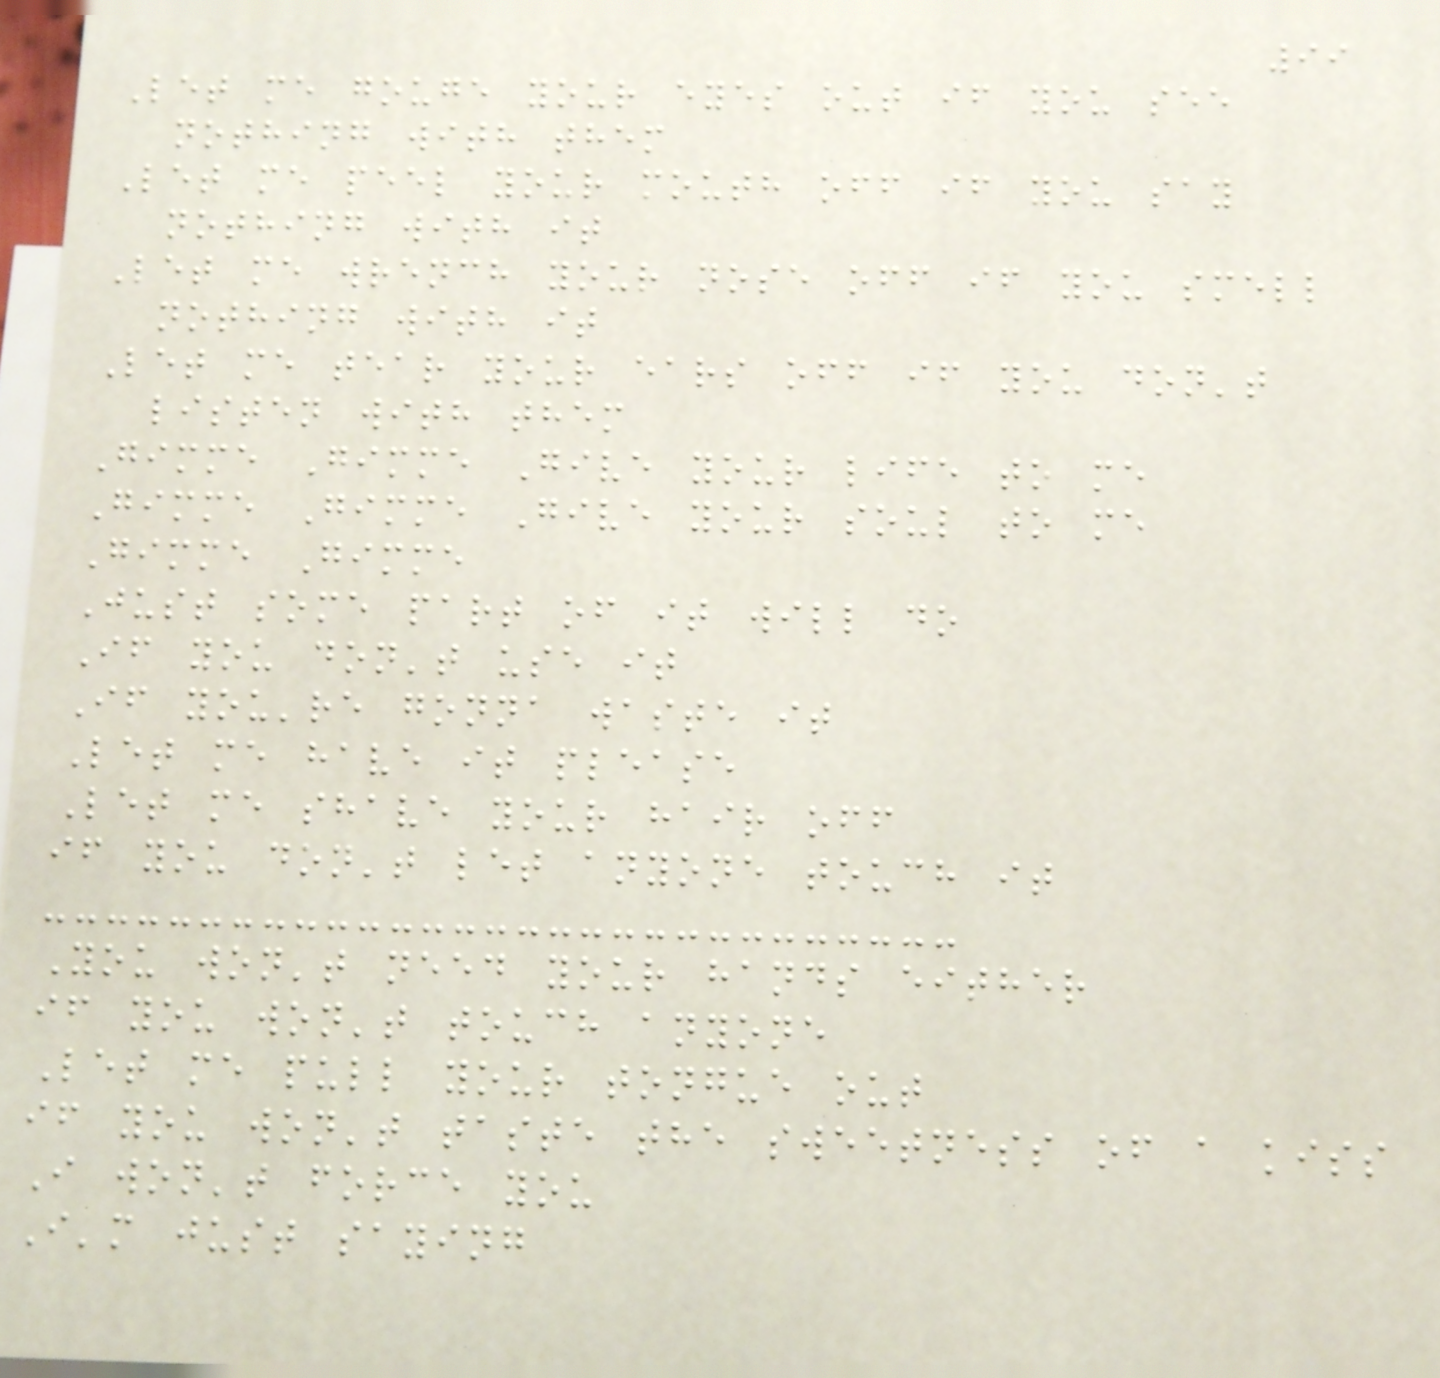99
Let me gouge your eyes out if you see
nothing with them
Let me peel your mouth off if you say
nothing with it
Let me wrench your nose off if you smell
nothing with it
Let me tear your ears off if you don't
listen with them
Gimme Gimme Give your life to me
Gimme Gimme Give your soul to me
Gimme Gimme
Just some part of it will do
If you don't use it
If you're gonna waste it
Let me have it please
Let me shave your hair off
if you don't let anyone touch it
You won't need your hands either
if you won't touch anyone
Let me pull your tongue out
if you won't taste the sweetness of a kiss
I won't force you
I'm just saying
